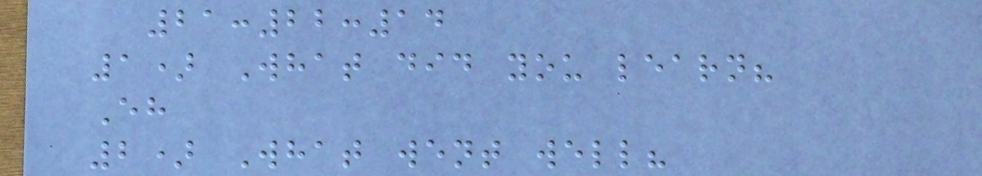21:22:14
1) What did you learn?
Eh
2) What went well?
